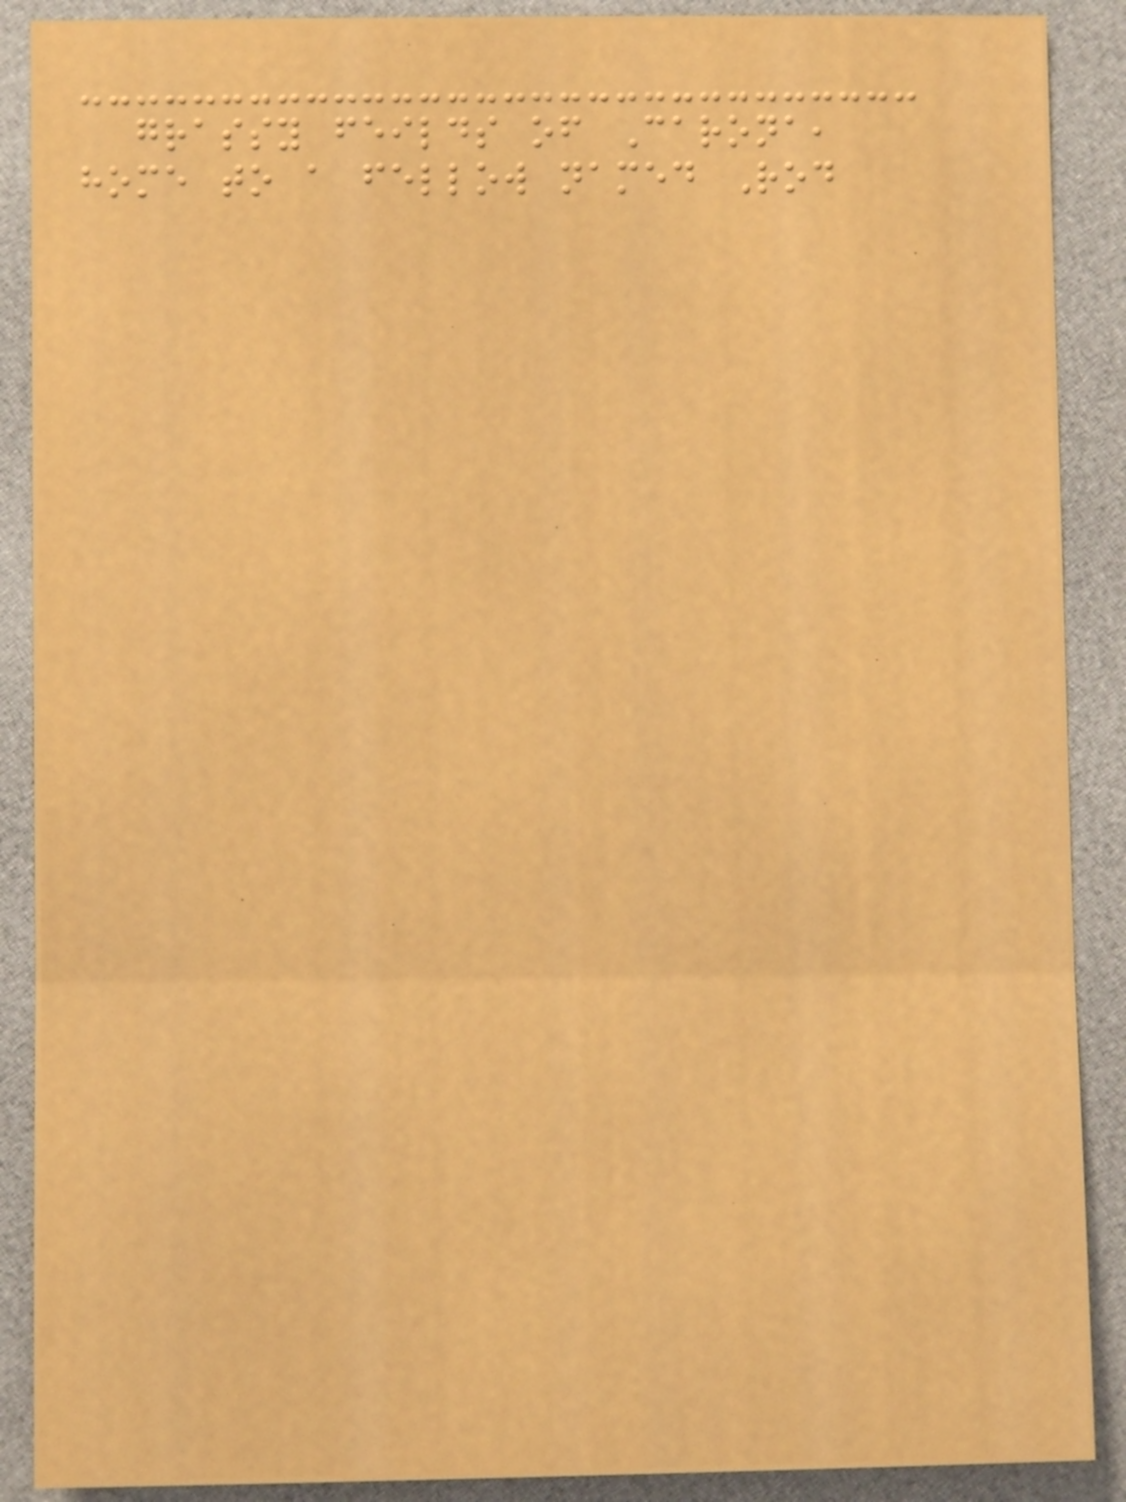grassy feilds of Carona,
home to a fellow named Rod
